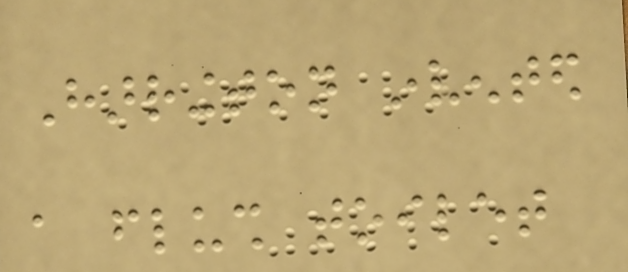Harrington invented
a flush toilet
